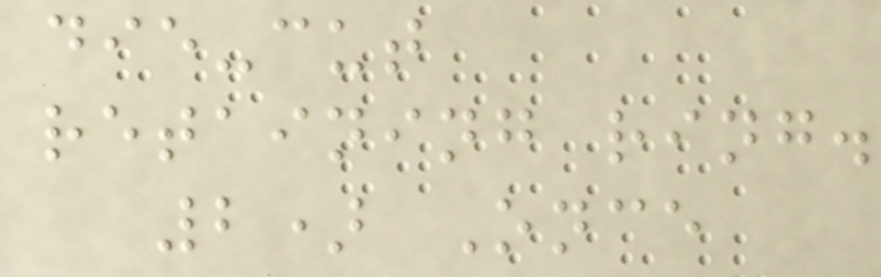die-cut
retaining ring.
2) Once
